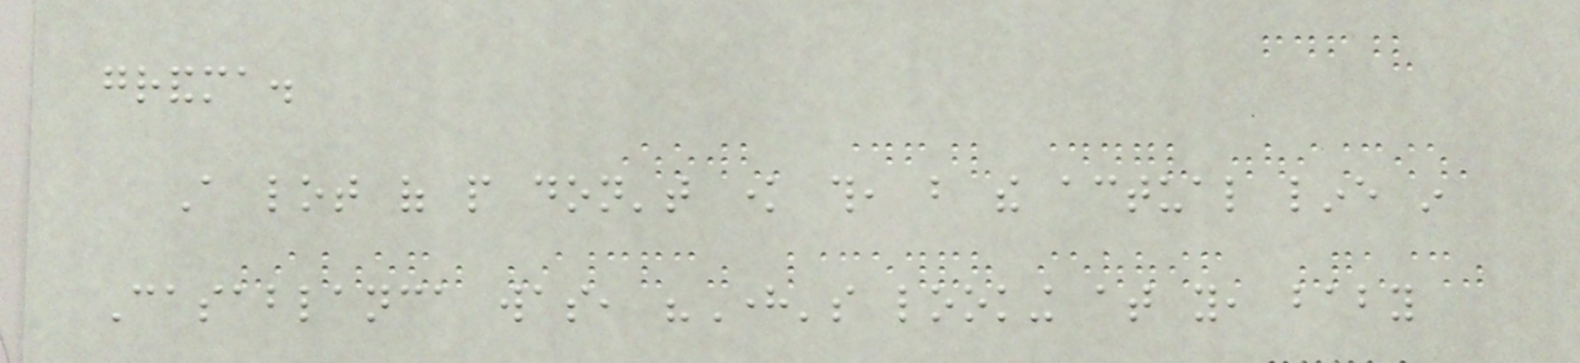grandma.
A lot of people don't know this, but the actual line in
Casablanca was, "Here's looking at you, baby
